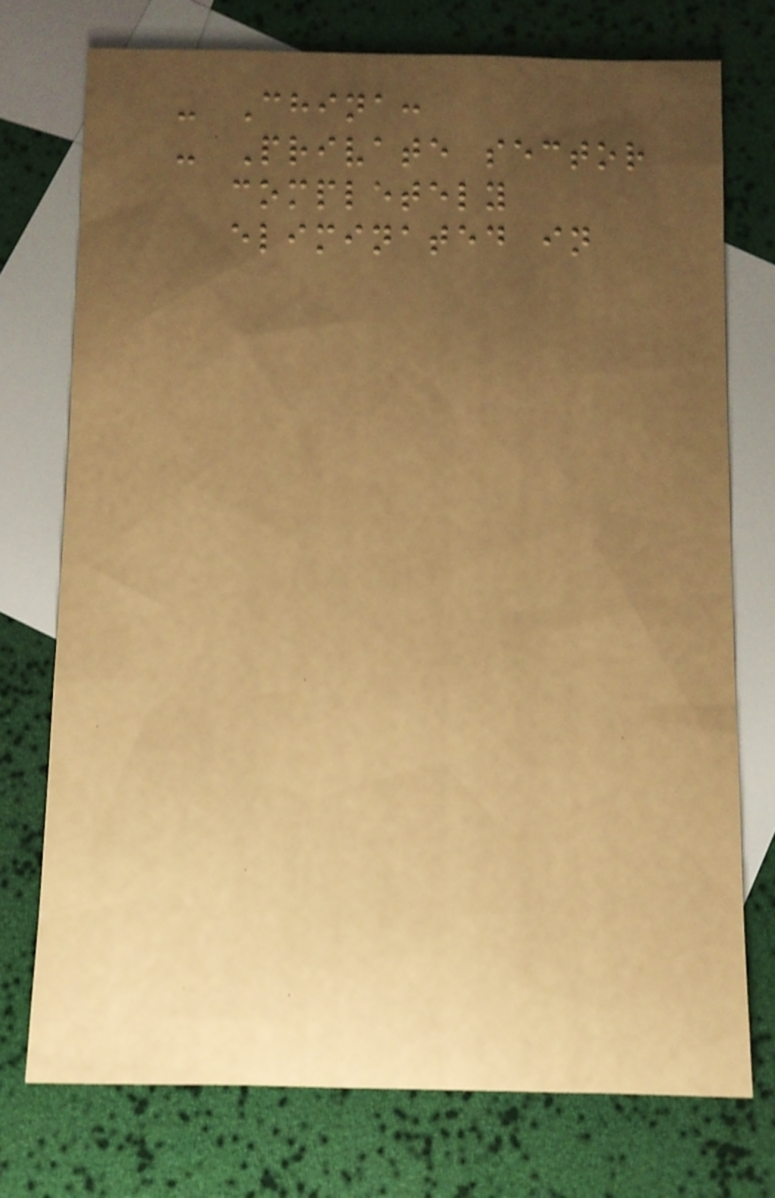- China:
- Private sector
completely
eliminated in
